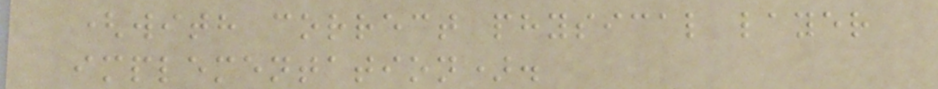(with correct physical layer
implementation).
